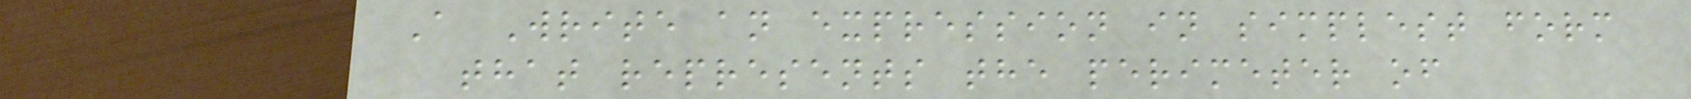A Write an expression in simplest form
that represents the perimeter of
